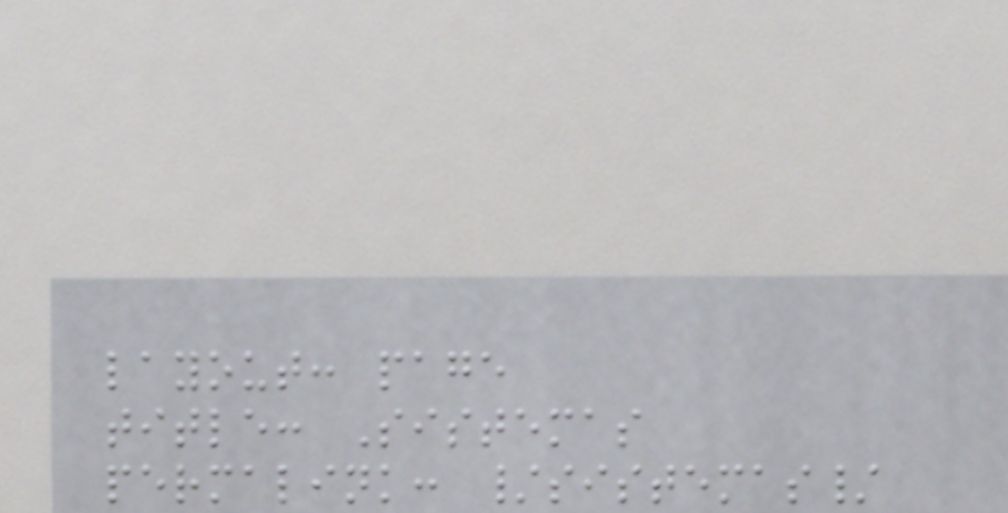layout: page
title: Sistemas
permalink: /sistemas/
